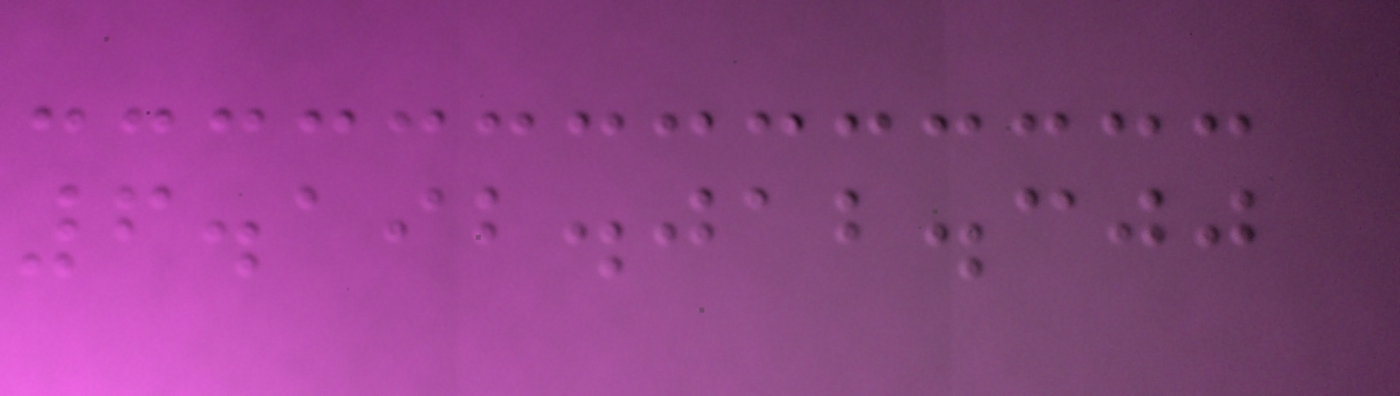6.192.012.300
